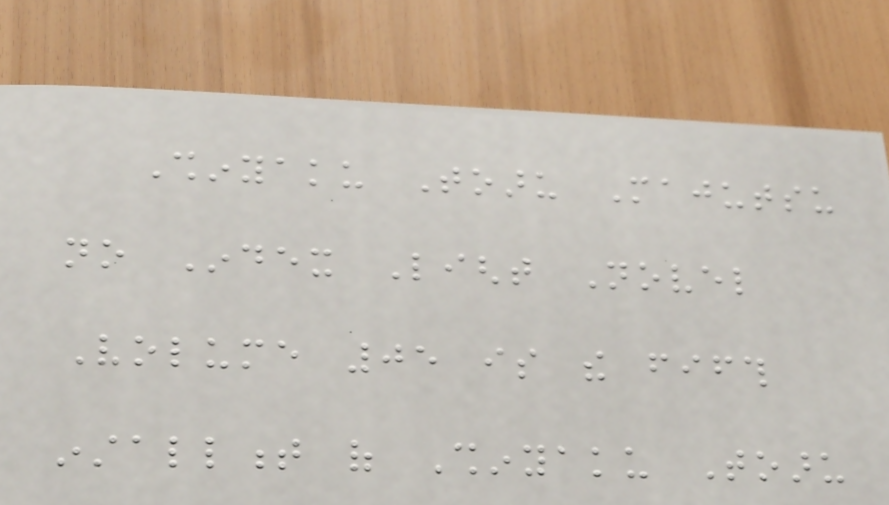Shinyaku Toaru Majutsu
no Index Light Novel
Volume 05 is the fifth
installment of Shinyaku Toaru
